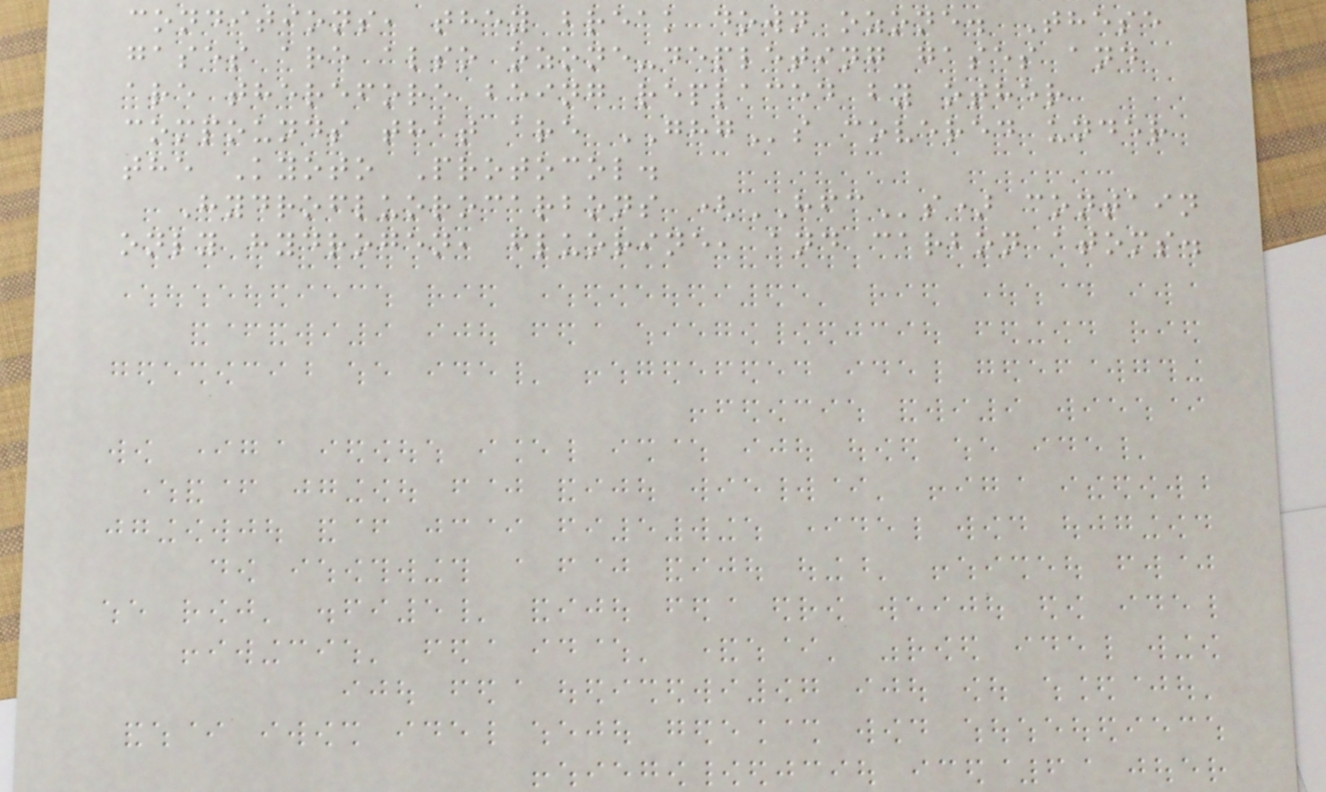conditions, they break down ozone. These
gases are also ozone-depleting gases and
are therefore being replaced by other
compounds that are GHGs covered under
the Kyoto Protocol.
Hydrofluorocarbons (HFCs) contain
only hydrogen, fluorine, and carbon atoms.
